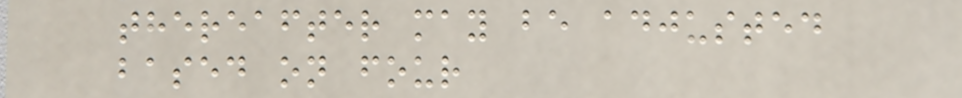thereafter may be adjusted
based on four
